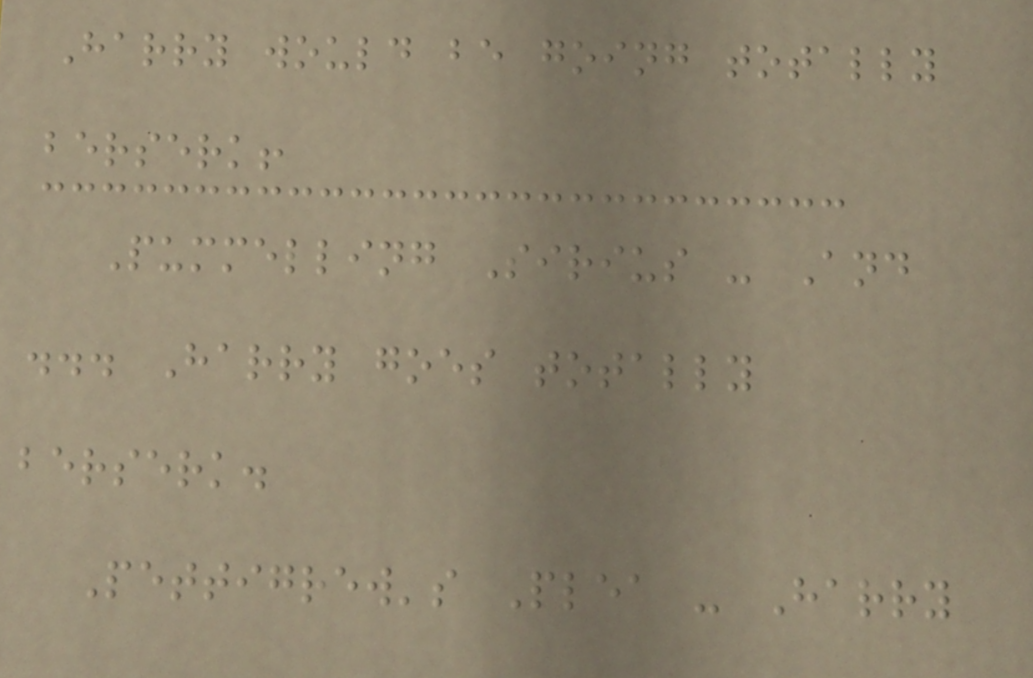Harry would be going totally
berserk!
Pummelling Sirius - And
... Harry goes totally
berserk.
Pettigrew's Plea - Harry
